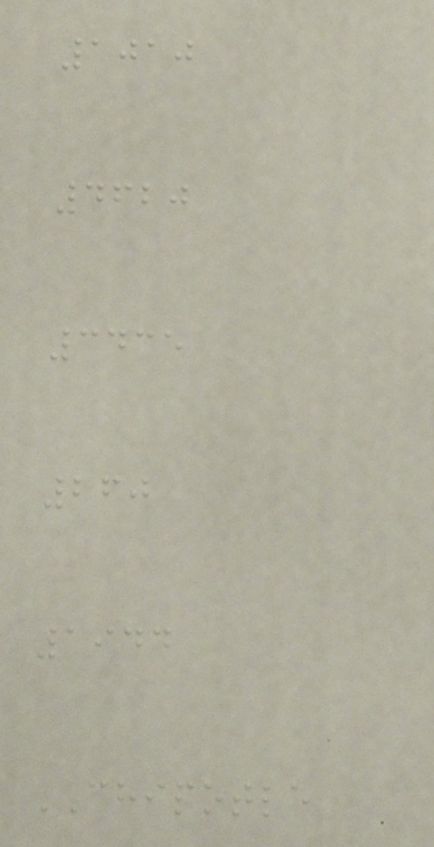1010
4620
3435
260
1944
CHIPOTLE
